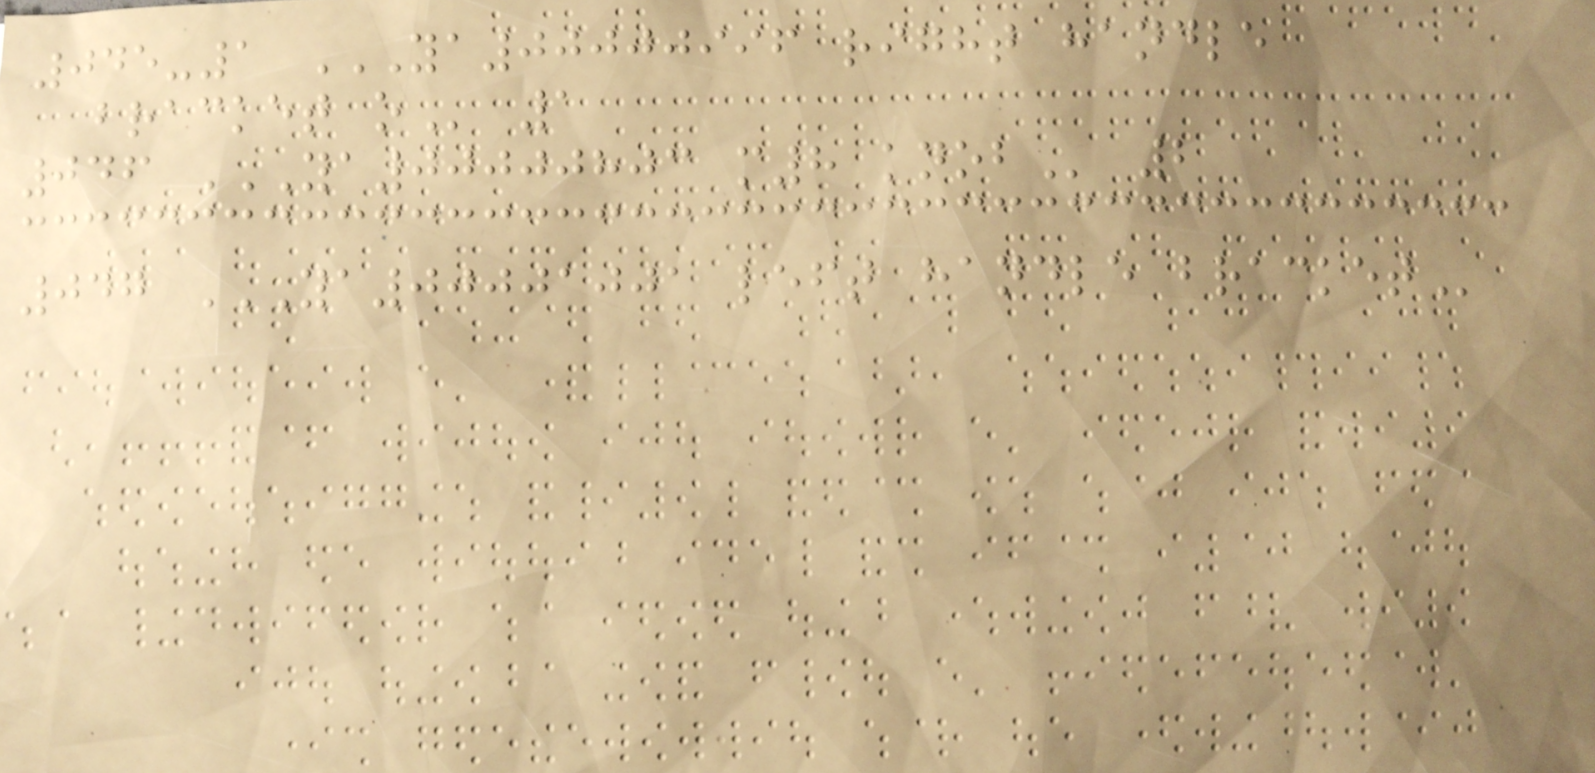045-1 YA00000996 RIGHT HANDLE
BRACKET O 1
046 YA00000803 M8 KNOB 2
047 YA00001001 LEFT HANDLE BRACKET
